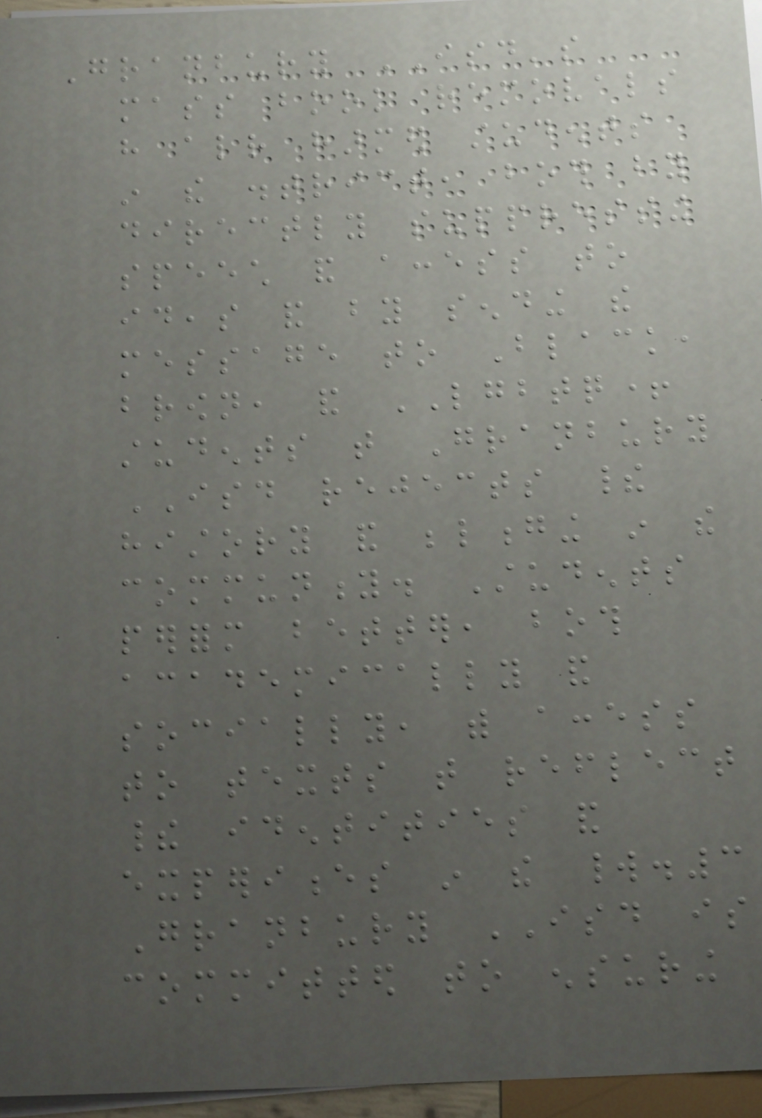Granbury ISD's
mass book removals
have already harmed students
in the district, both by
directly suppressing
speech and access to
ideas and by sending the
message to Black,
brown, and LGBTQ+
students that Granbury
ISD rejects their
history and belonging in the
community. Students
perform better, both
academically and
socially, with access
to texts that reflect
their identities and
experiences in the world.3
Granbury ISD is
committed to ensuring
